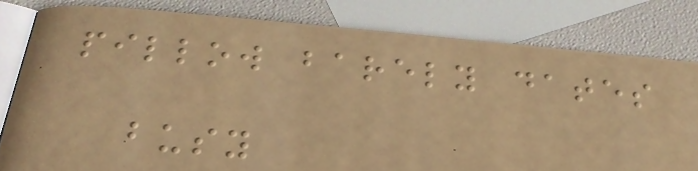pillow barely dates
busy
